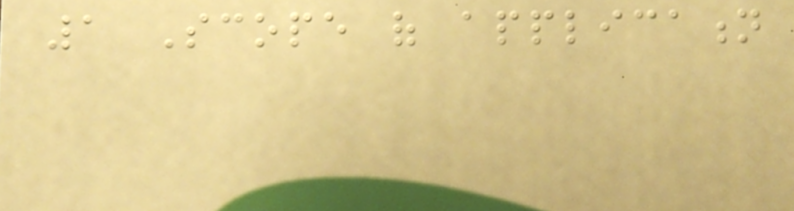1 Scope of application
